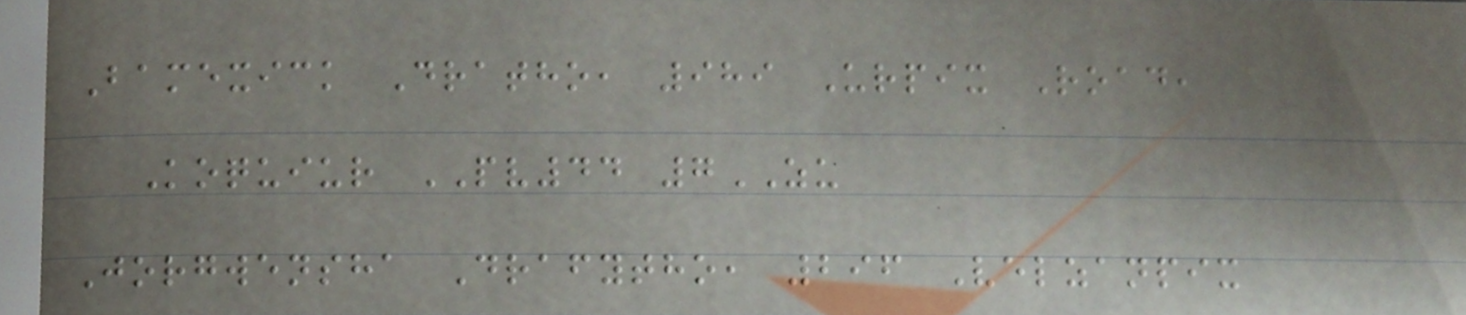Bamexick Dratho, 989 Urpix Road,
Koquiur PV44 7ZU
Jorgwensha Drafytho, 296 Velzanpix
